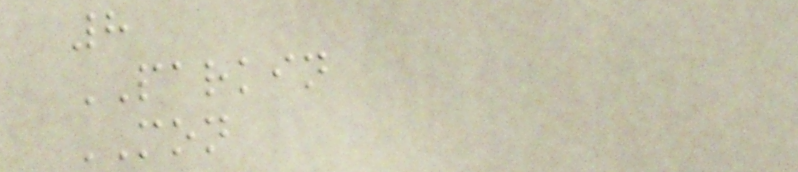8
PARKIN
MON
